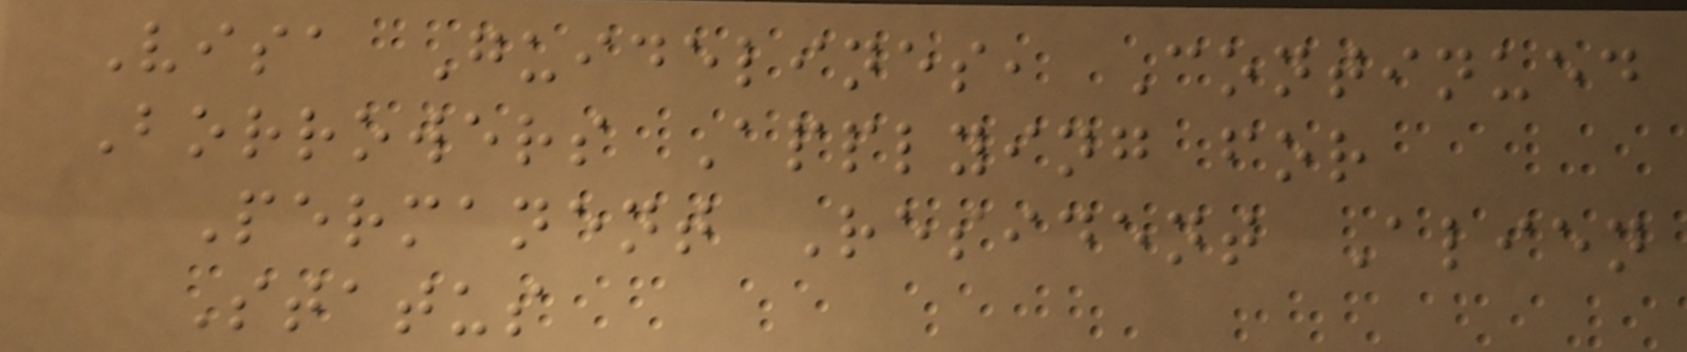Visa Guidelines, Continued
Borrowers Applying for
Permanent Resident Alien
Status
